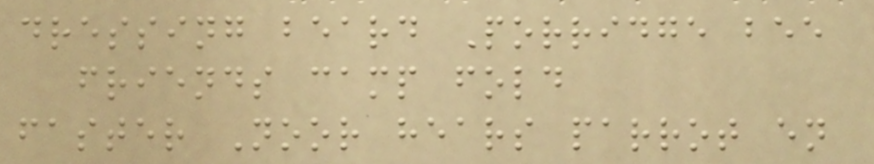dressing beard Porridge bee
friends camp fold
faster Noor hears parrot en
